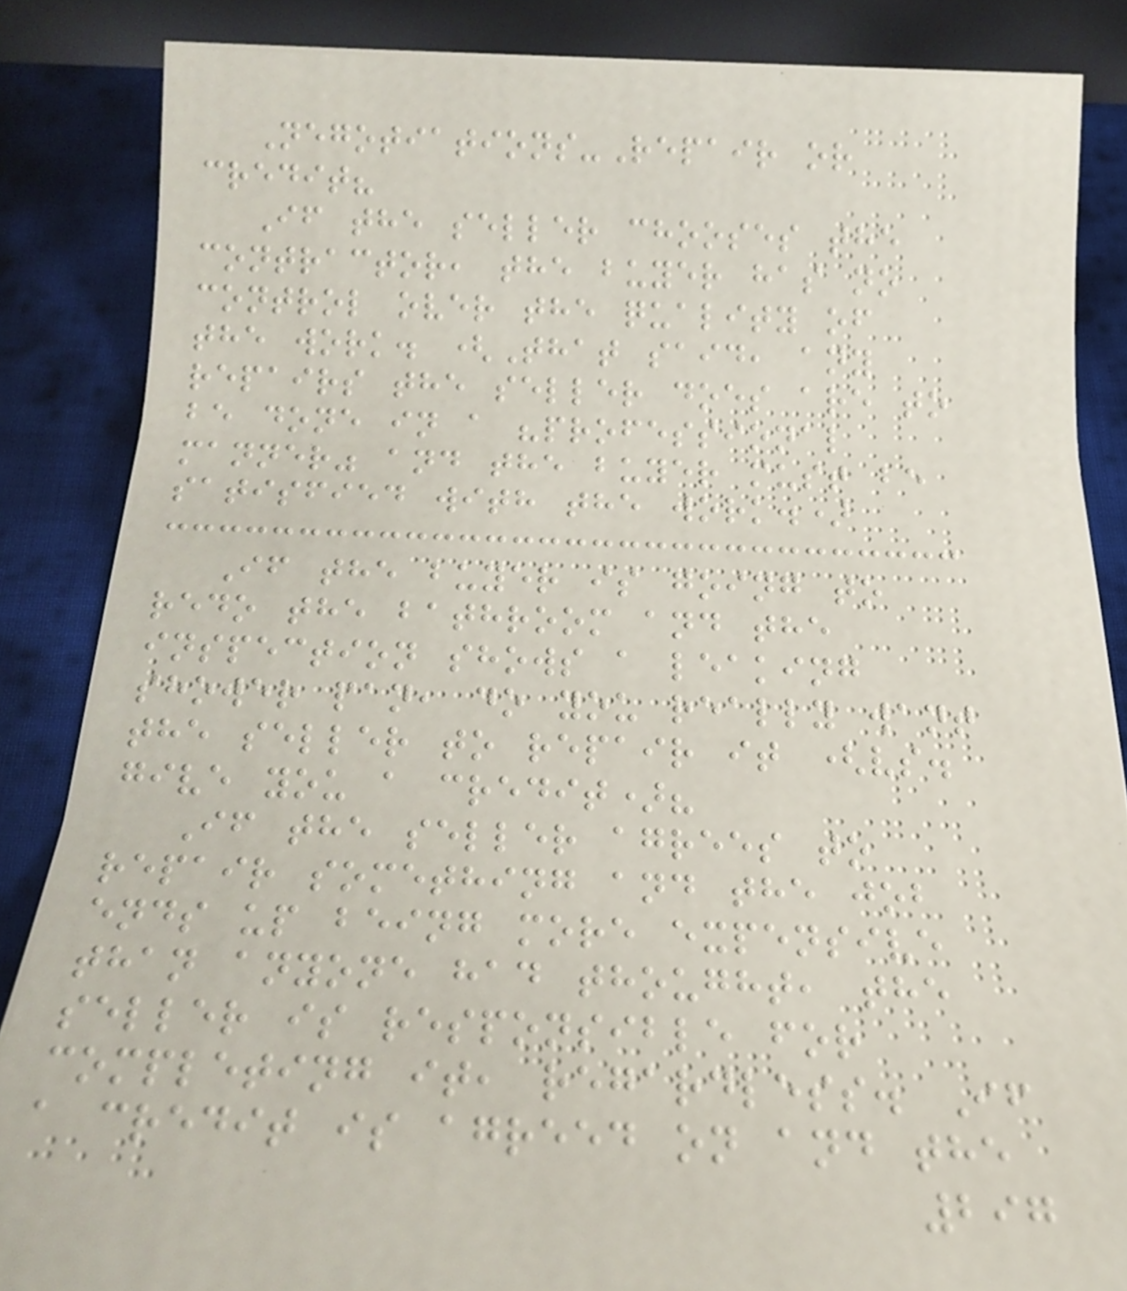Negotiations-Repair or
credit?
If the seller chooses the
contractor, the buyer has no
control over the quality of
the work. (That said, any
repairs the seller does are to
be done in a "professional
manner" and the buyer must be
satisfied with the work.)
If the buyer is going to
redo the bathroom and the
inspection shows a leaking
shower pan, do you really want
the seller to repair it (vs.
give you a credit)?
If the seller agrees to
repair something and the job
ends up being more expensive
than anyone had thought, the
seller is responsible for
completing it, regardless. If
a credit is agreed on and the
297
